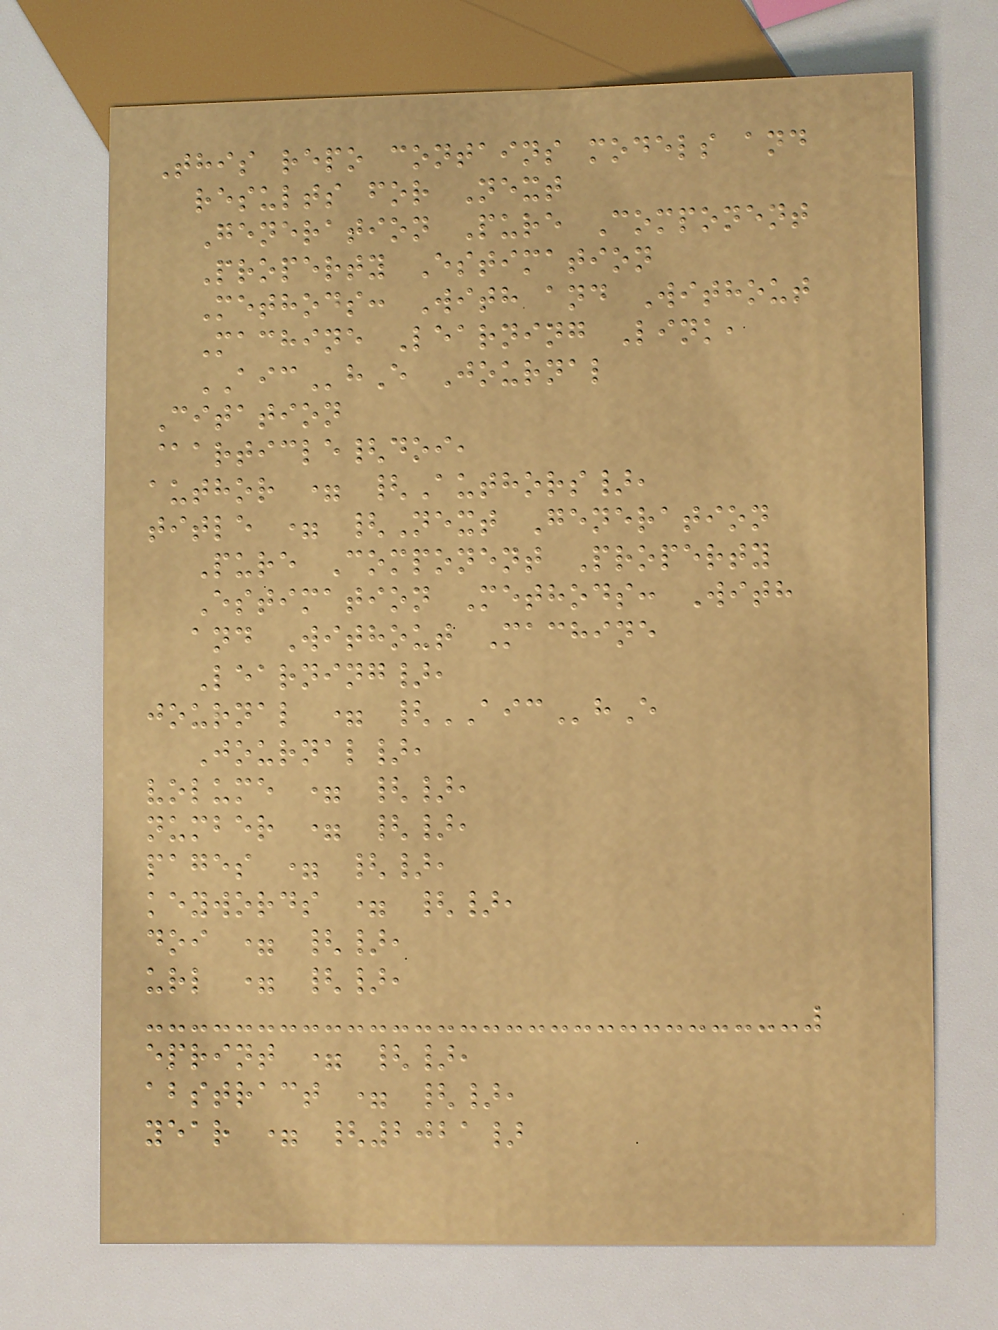This repo contains models and
results for Next
Generation Pure Component
Property Estimation
Methods: With and Without
Machine Learning Link,
AIChE Journal
Citation
@article{doi,
author = {Authors},
title = {Next Generation
Pure Component Property
Estimation Methods: With
and Without Machine
Learning},
journal = {AIChE
Journal},
volume = {},
number = {},
pages = {},
keywords = {},
doi = {},
url = {},
eprint = {},
abstract = {},
year = {2021}
